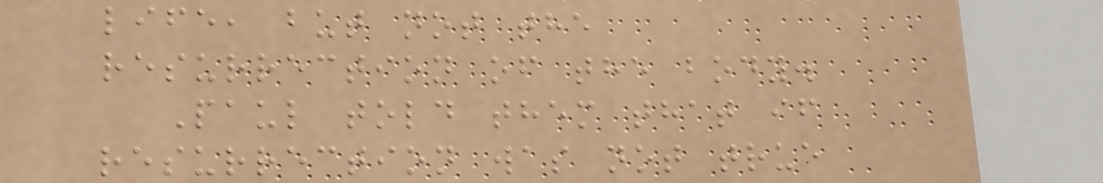life, but not the
resurrection of the body.
Paul told them that if
resurrection was not true
